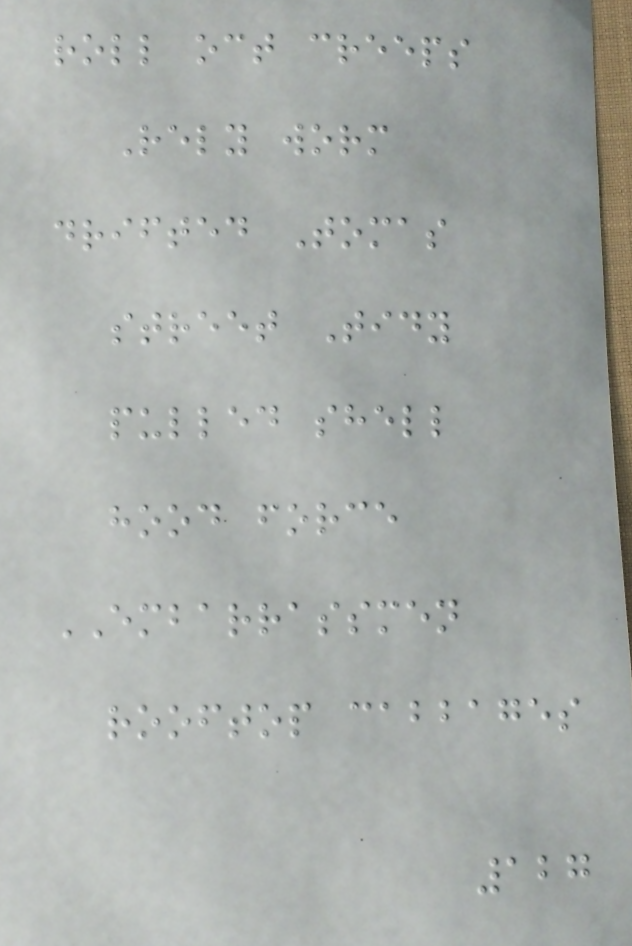roll oct creeps
Rely worm
drifted Tomas
street Tidy
pulled shell
hood force
EMBARRASSMEN
rooftop cabbages
127
